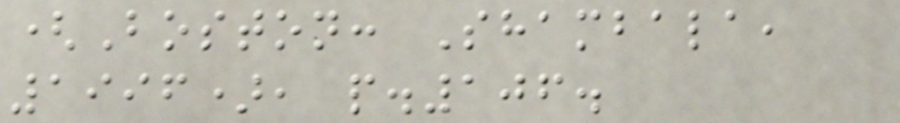(Boston: Shambala,
1996), p.106.
